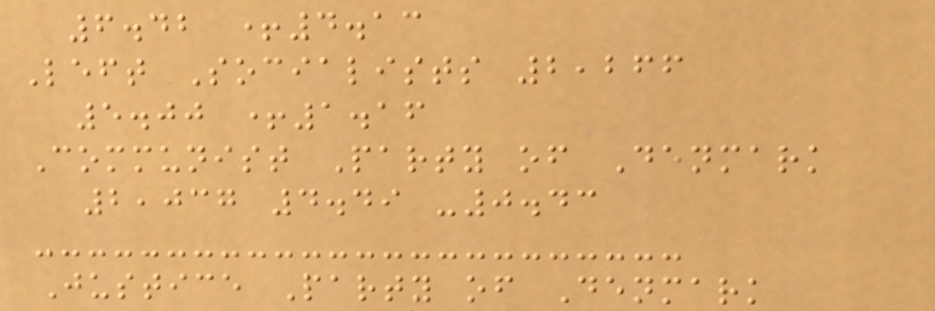6.42 +4.13
Left Socialists 2,266
5.00 +1.16
Communist Party of Denmark
2,037 4.49 -0.43
Justice Party of Denmark
